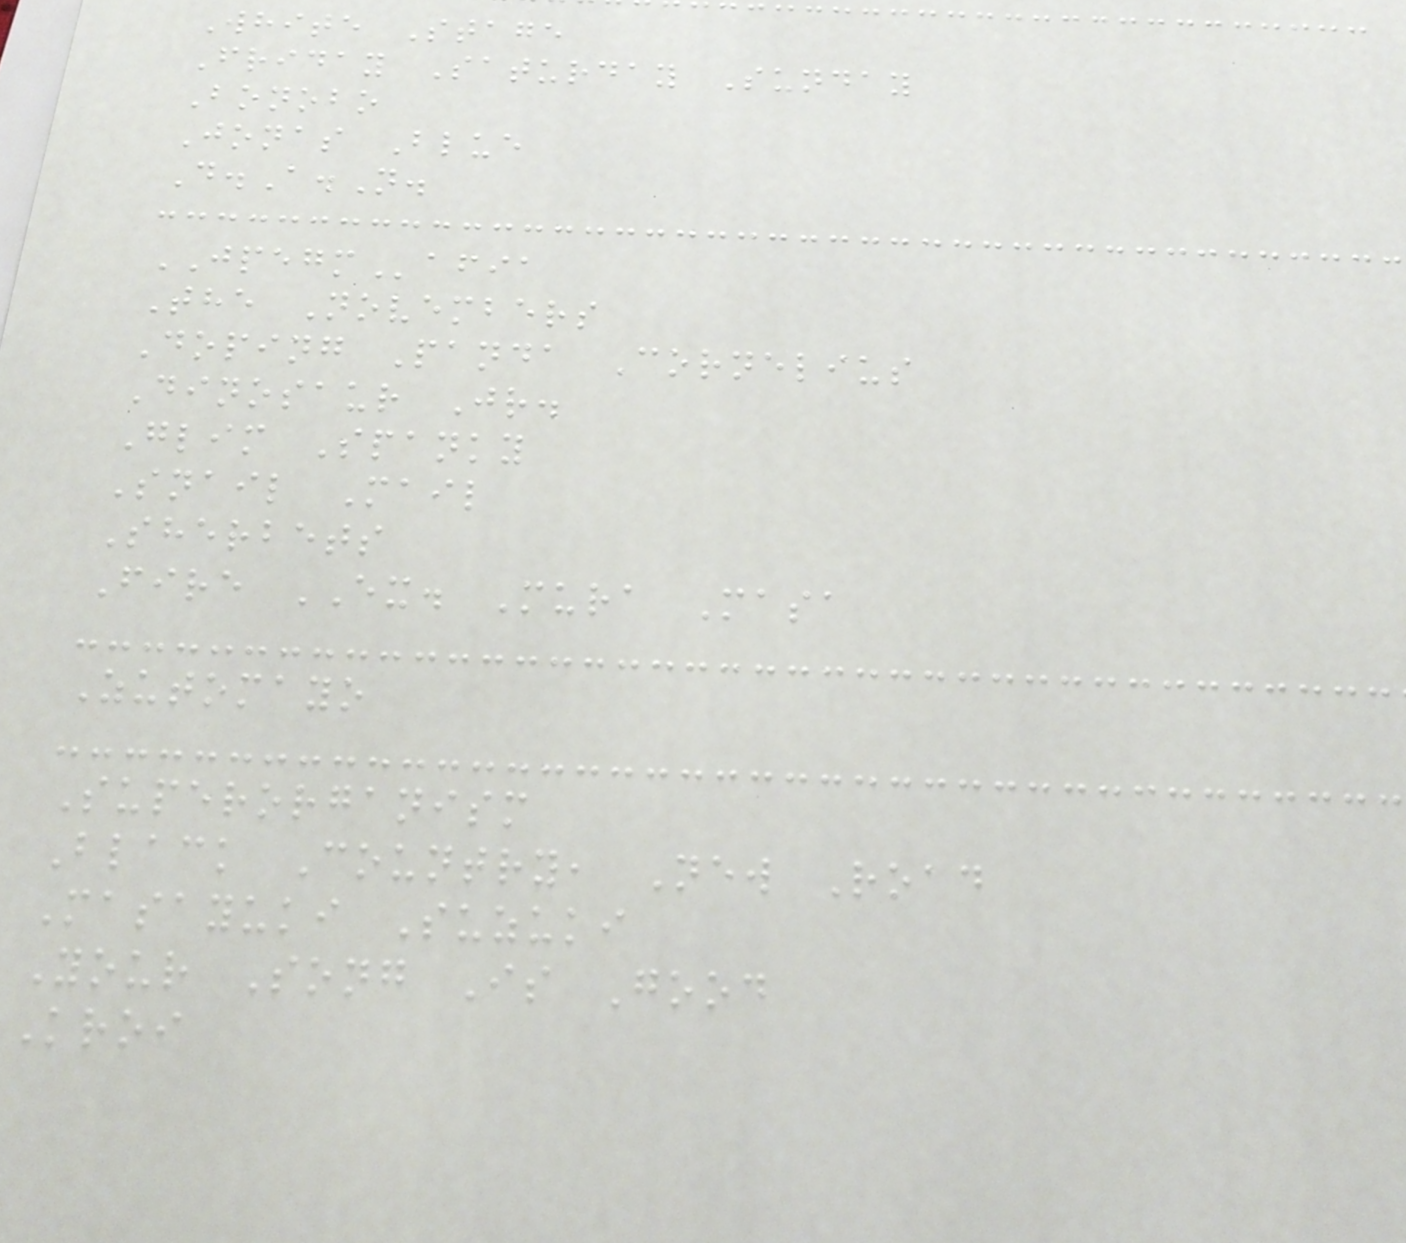White Stage
Friday Saturday Sunday
Bonobo
Jonas Blue
D.A.N.
JPEGMafia
The Novembers
Doping Panda Cornelius
Dinosaur Jr.
Glim Spanky
Snail Mail
Sherbets
Fire EX. Mura Masa
Zutomayo
Superorganism
Black Country, New Road
Masayuki Suzuki
Your Song Is Good
Kroi
